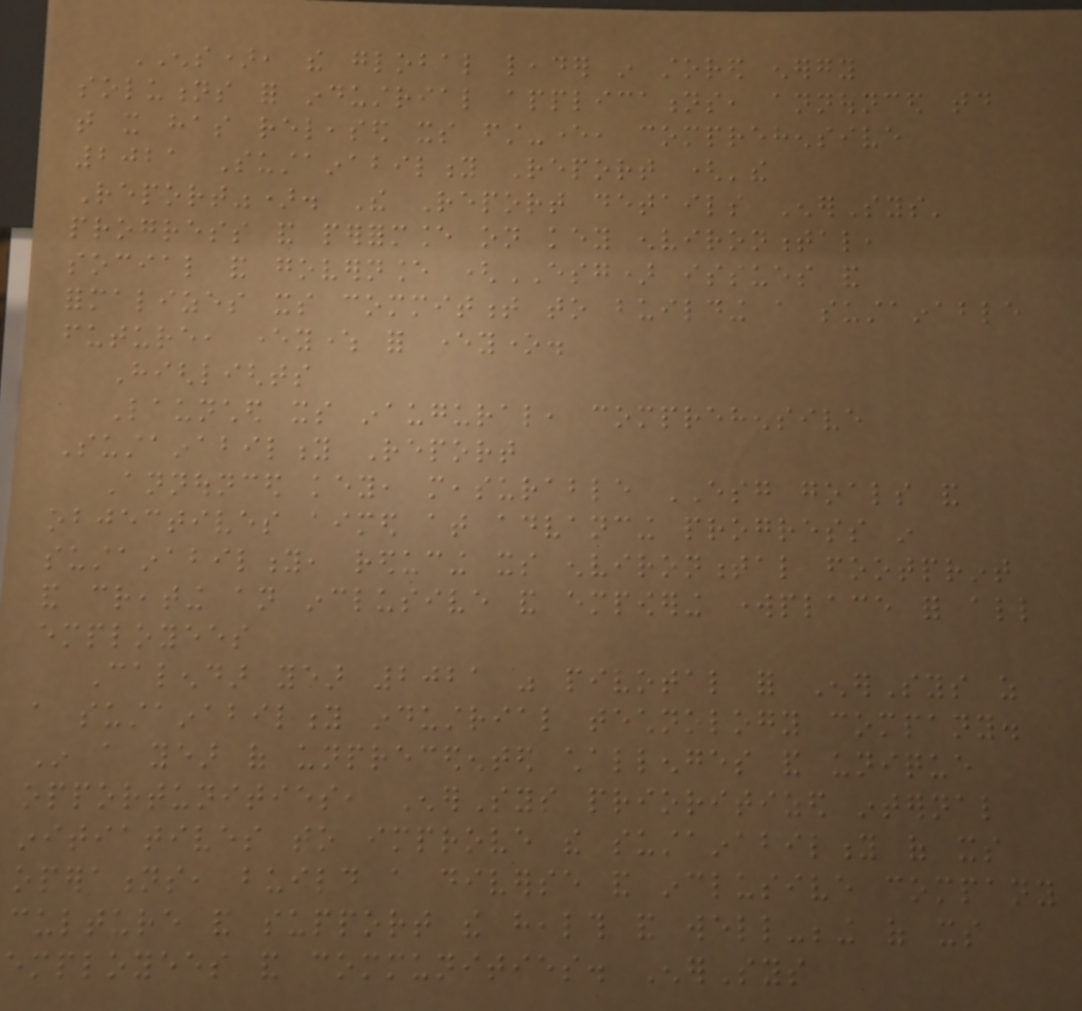ENS), the global leader in stored energy
solutions for industrial applications, announced today
that it has released its first-ever, comprehensive
2021 Sustainability Report ('the
Report"). The Report details EnerSys'
progress and performance on key environmental,
social and governance (ESG) issues and
formalizes its commitment to building a sustainable
future, everywhere for everyone.
Highlights
Launched its inaugural, comprehensive
Sustainability Report
Announced key, measurable ESG goals and
objectives aimed at advancing progress in
sustainability, reducing its environmental footprint
and creating an inclusive and empowering workplace for all
employees
Calendar year 2021 was pivotal for EnerSys as
a sustainability industrial technology company.
In a year of unprecedented challenges and unique
opportunities, EnerSys prioritized internal
initiatives to improve the sustainability of its
operations, build a diverse and inclusive company
culture and support the health and well-being of its
employees and communities. EnerSys
